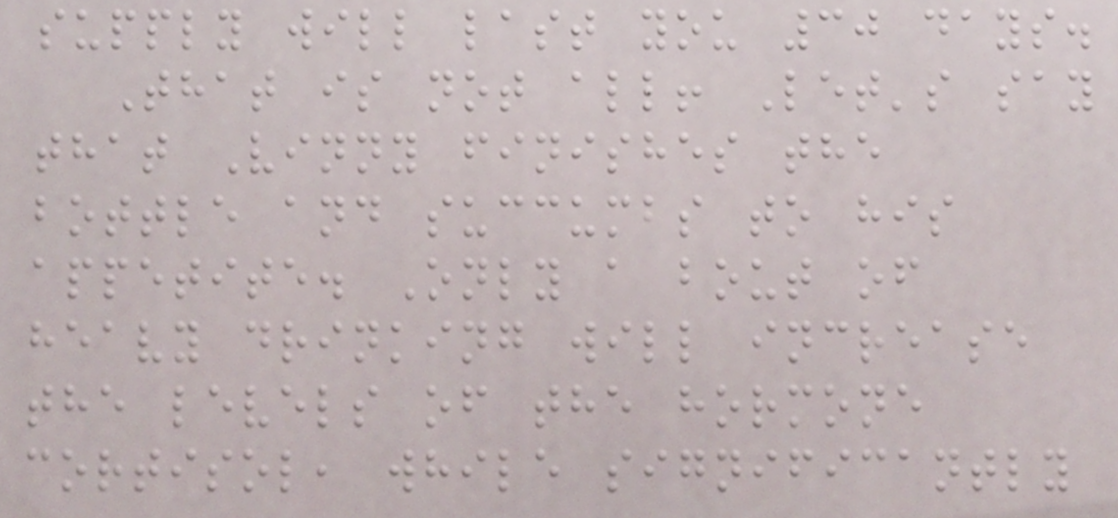supply will last you 30 days.
That is not all! Let's say
that Vinny finishes the
bottle and succumbs to his
appetite. Only a bout of
heavy drinking will increase
the levels of the hormone
cortisol, while significantly
